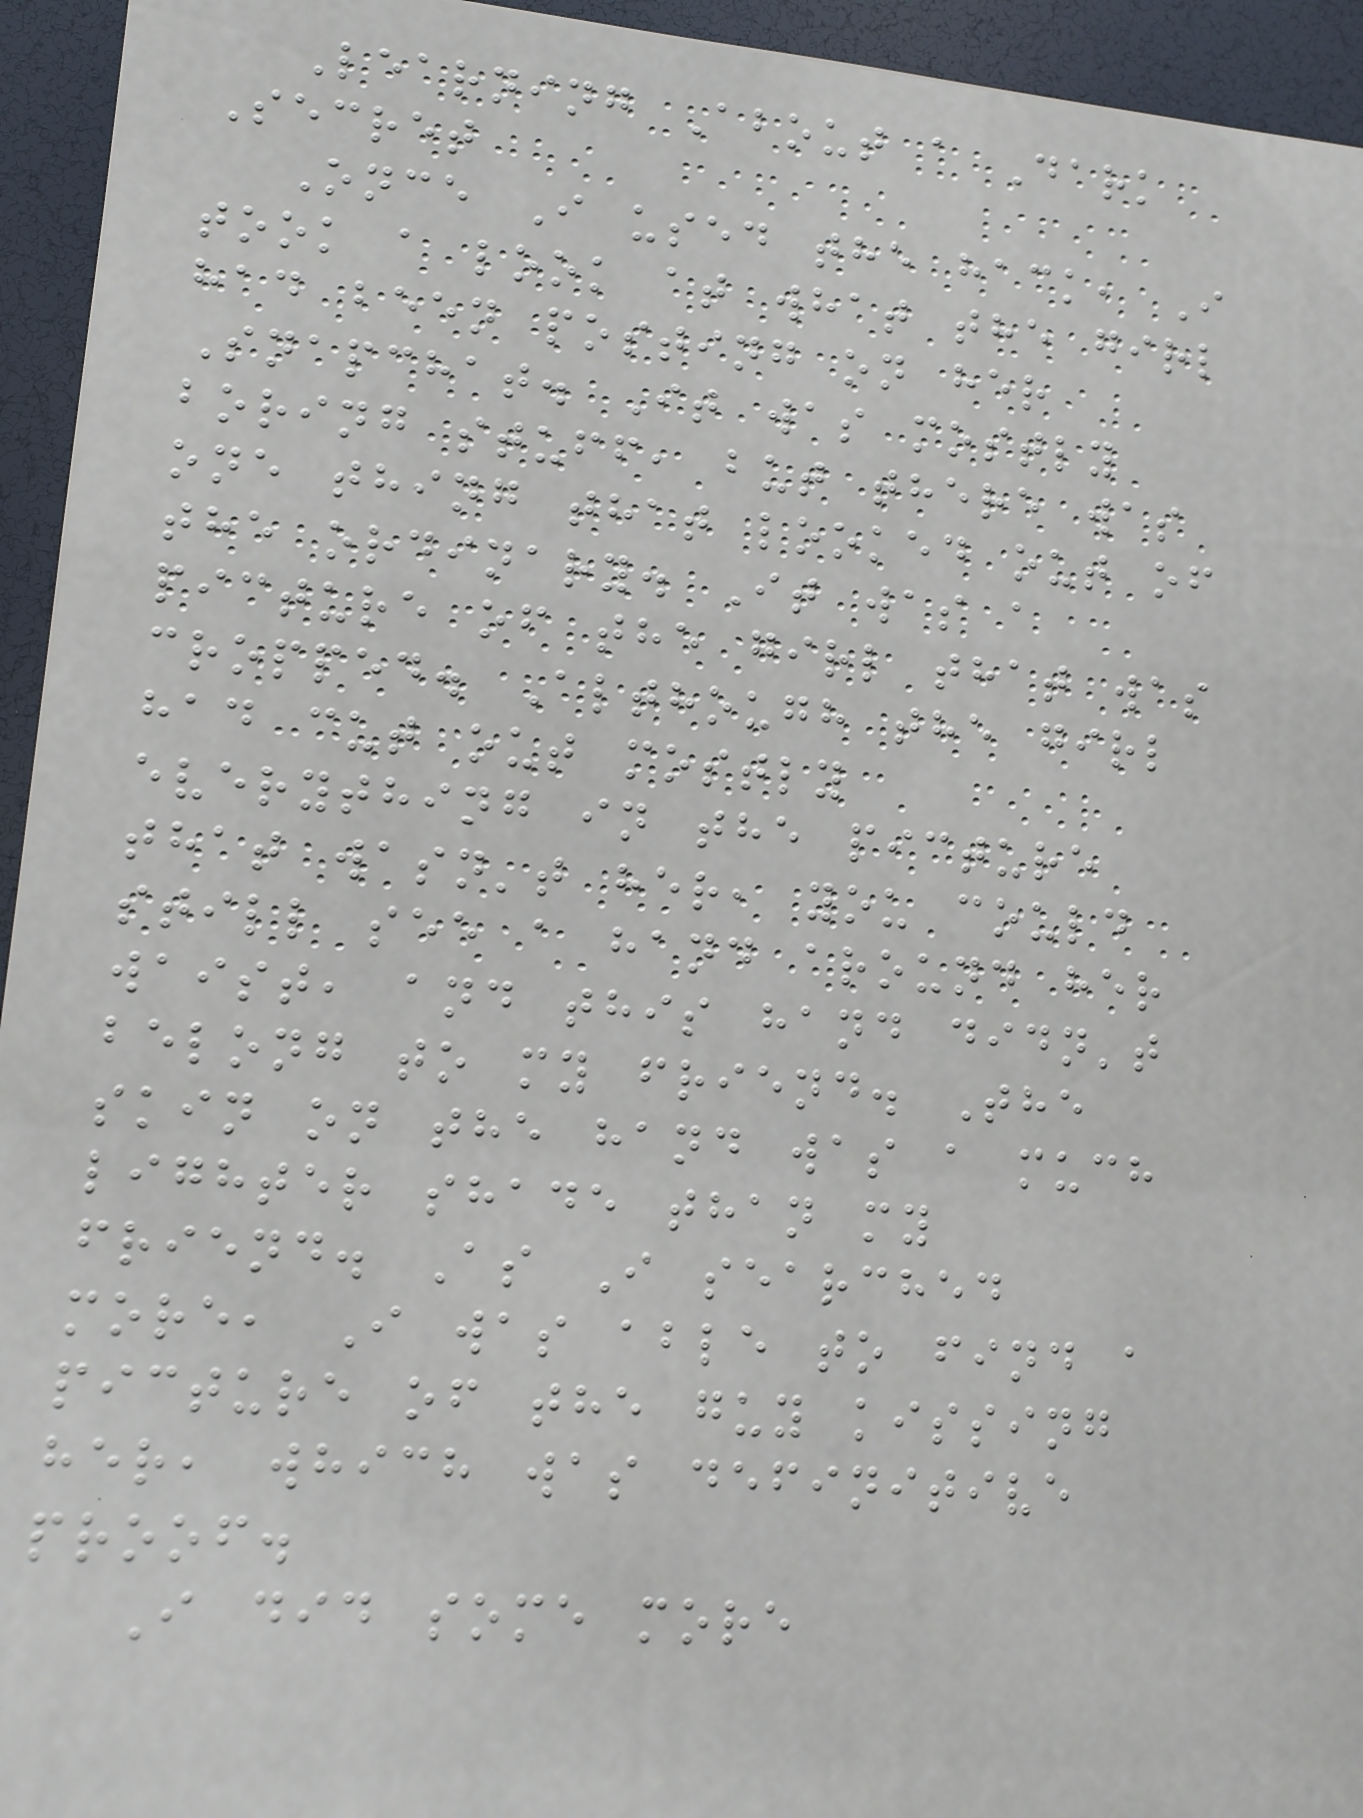Learning About a Dark
Secret
Once I used the hack, I
took a look at what the girl
had been posting on her
Snapchat. It was mostly
boring stuff, but there was
one thing that looked out of
the ordinary. It was a
picture of the girl that was
cropped. Although the girl
had cut out mostly
everything in the picture
that wasn't her, you could
still see a hand around her
waist, and this hand didn't
belong to my friend. The
skin on the hand was a much
lighter shade than my
friend. As I searched
more, I was able to find a
picture of the guy kissing
her, which was definitive
proof.
I did some more
